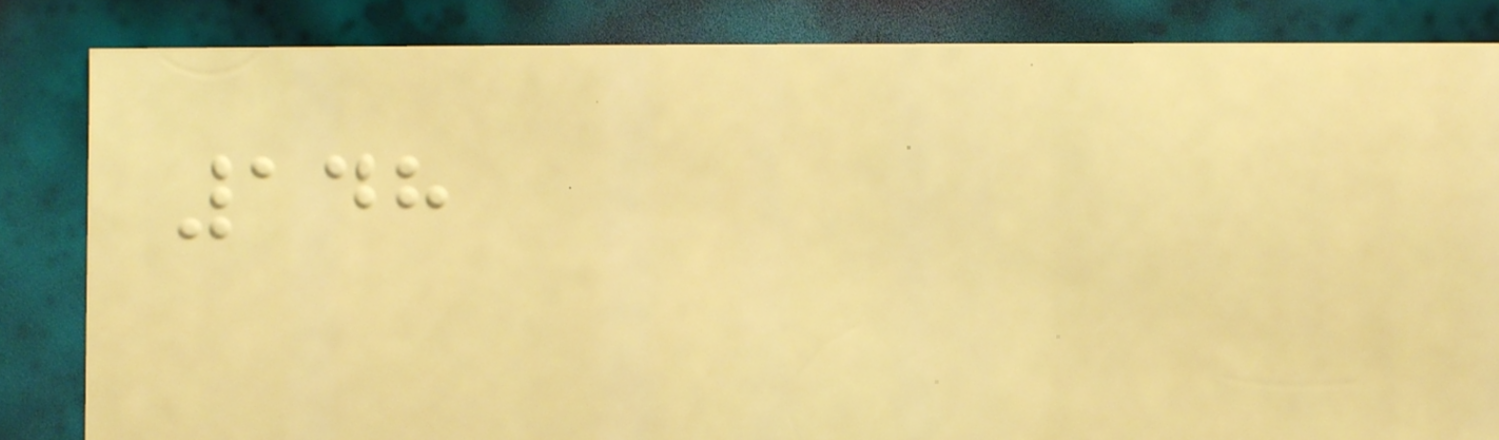148
